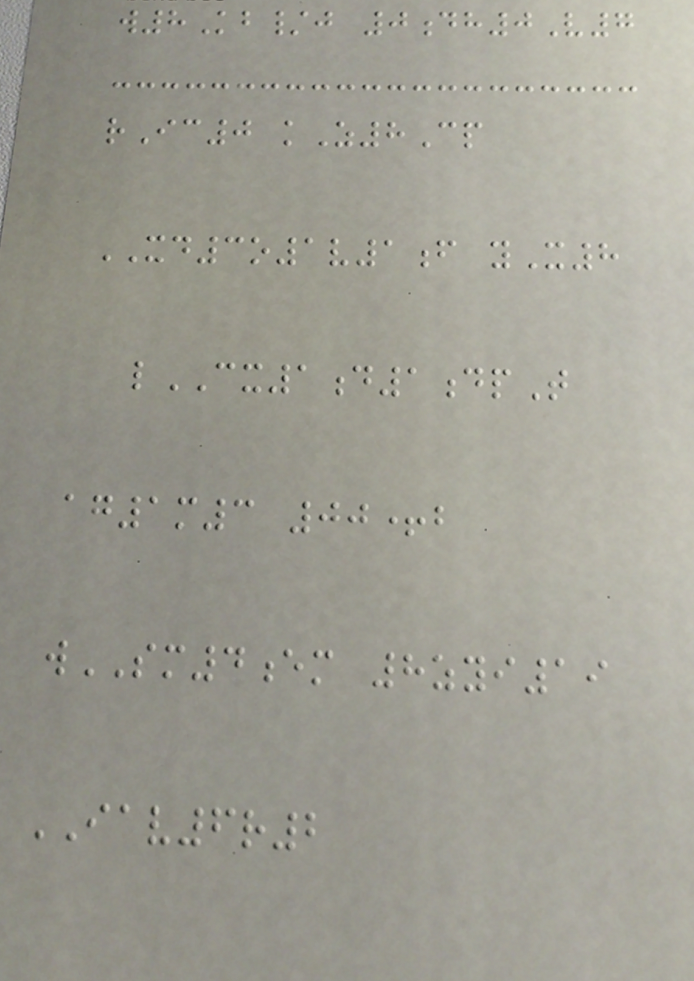w8Kb/j 0dh0V7
rIc0 kZ8Cp
XD3o1v1f yX8
lCX1d1dpT
ag1m3 00+b
wSM4em 8zyi19
IAV6r2
